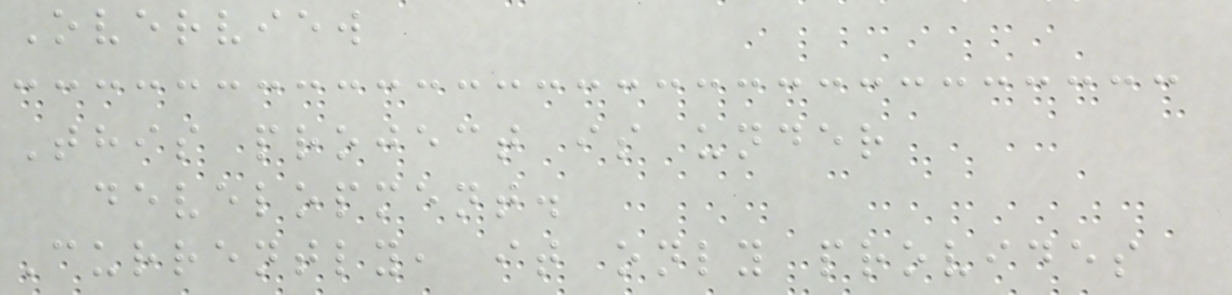Overview
This project is under
development.
Currently, it only provides
